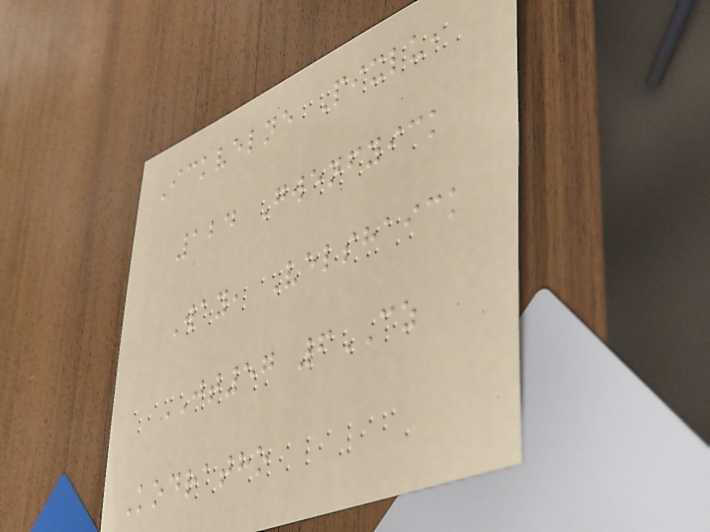Ickvelne Pixlu,
124 Gwenfyick
Way, Velshaick
JT57 6CZ
Kodratho
